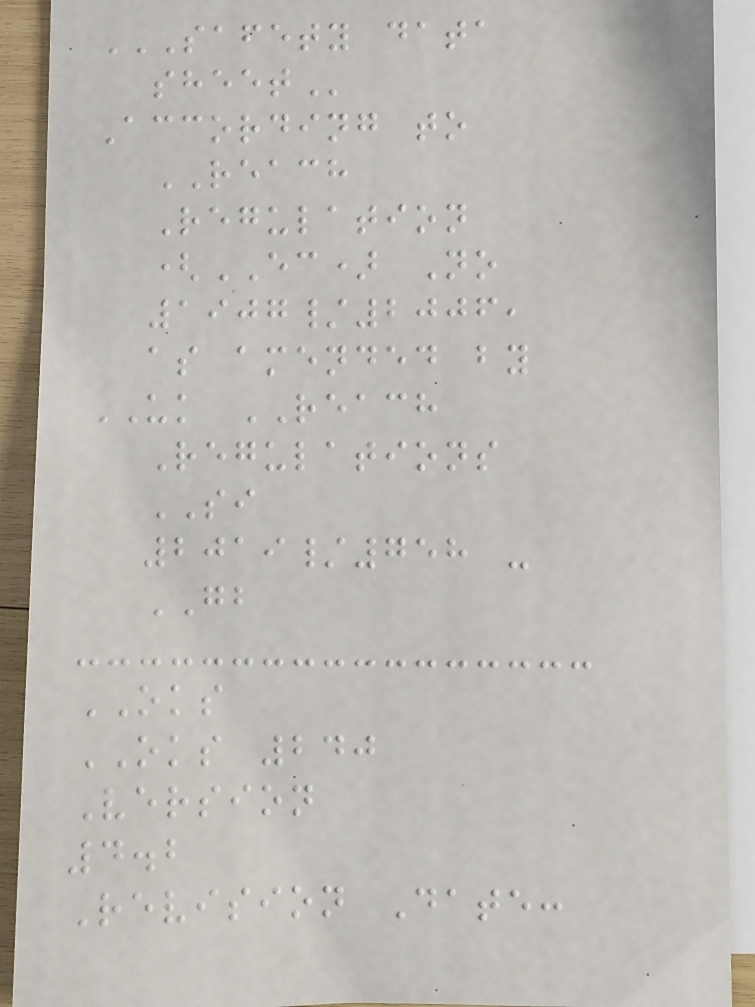SAFETY DATA
SHEET
According to
REACH
Regulation
(EC) No
1907/2006,
as amended by
UK REACH
Regulations
SI
2019/758 -
GB
OKS
OKS 240
Version
4.2
Revision Date:
